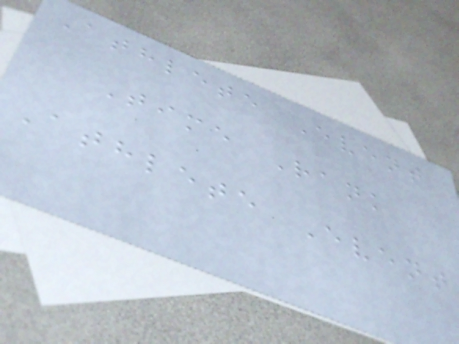Athlete Event
Time Rank
Athlete Event
